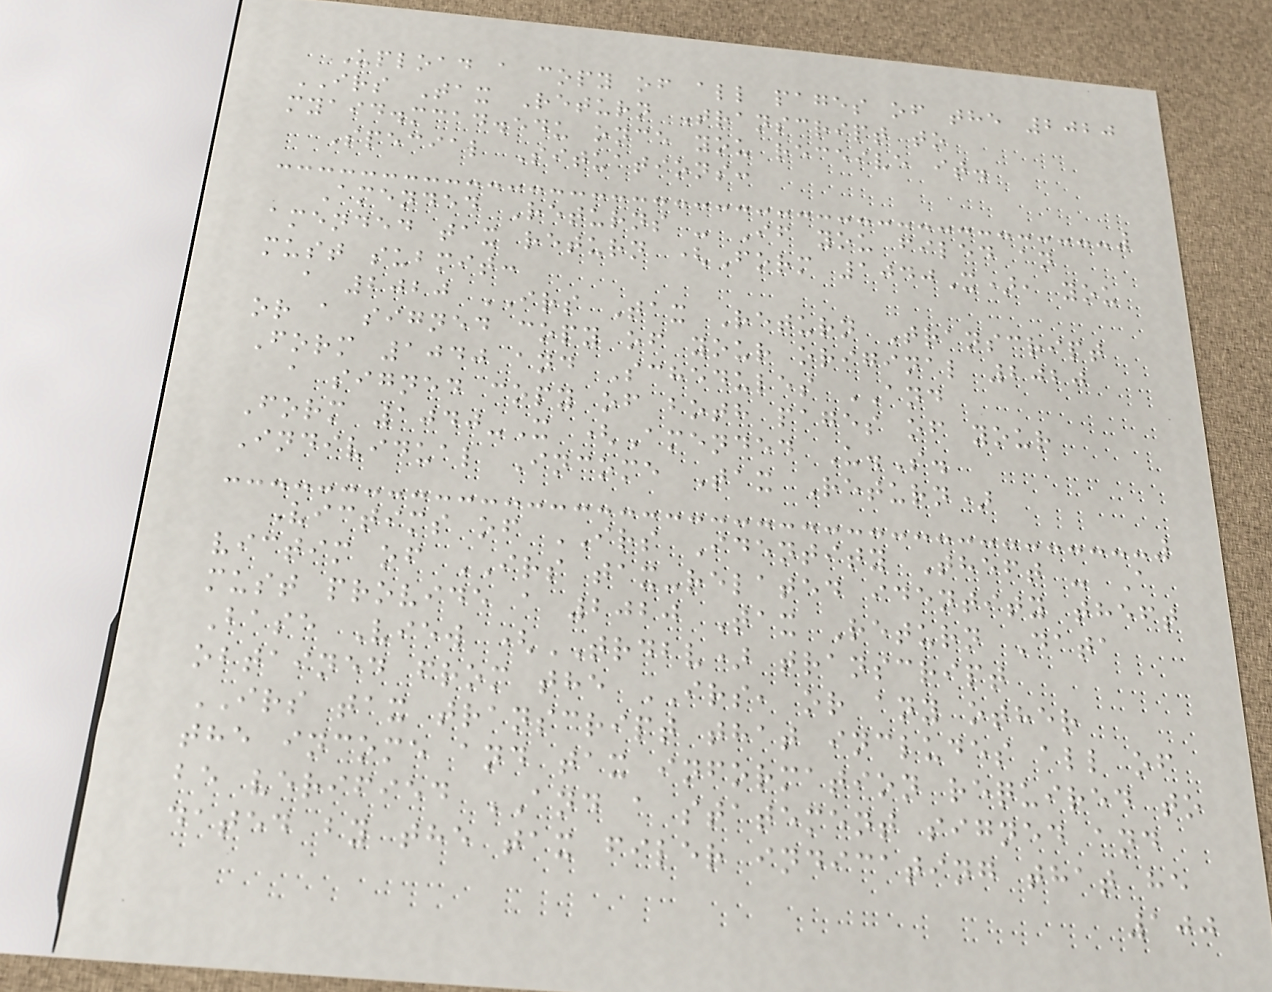Upload a copy of all pages of the 2020
IRS Tax Return Transcript to
myaid.mcad.edu once you receive it.
Special Situations:
Amended Returns - If you filed an
amended tax return (Form 1040X), you
must submit:
a 2020 IRS Tax Return Transcript
or a signed copy of your original 2020
Form 1040 and Schedules AND
a signed copy of both pages of your
Form 1040-X (Amended U.S.
Individual Income Tax Return)
Victims of IRS Identity Theft - A
victim of IRS tax-related identity theft
must provide a 2020 Tax Return Data
Base View (TRDBV) transcript
obtained from the IRS, or any other
IRS tax transcript that includes all of
the income and tax information required to
be verified AND a statement signed and
dated by the tax filer indicating that he
100
